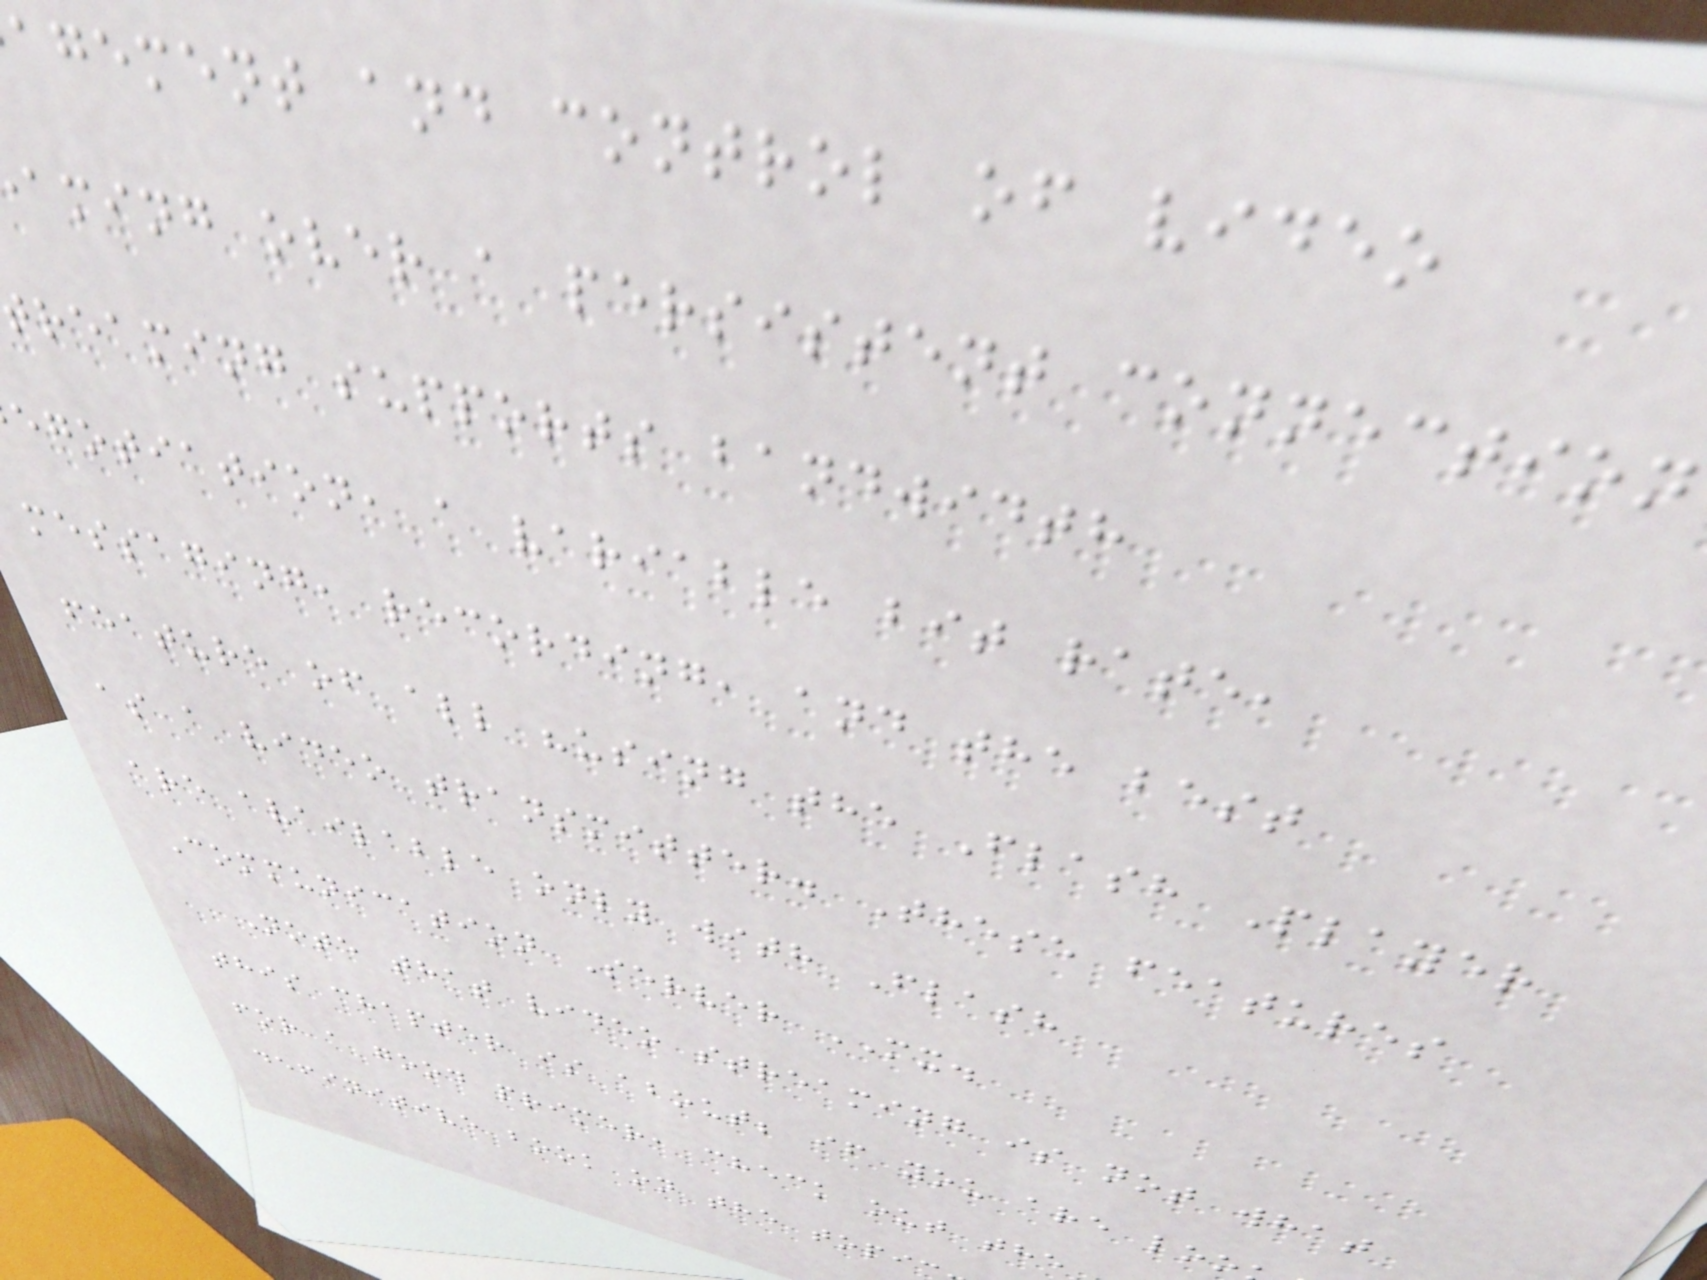agement and control of video
aming over a persistent connection
reaming supports bandwidth
egotiation, a variable bit rate,
messaging, recording, and the best
feature of all "using the Flash Player
as a video transmitter. These features
are available only with Flash
Communication Server MX.
Note that video streaming is not what
this chapter is about; if you are loo
for a good primer, check out the
definitive book on the topi
